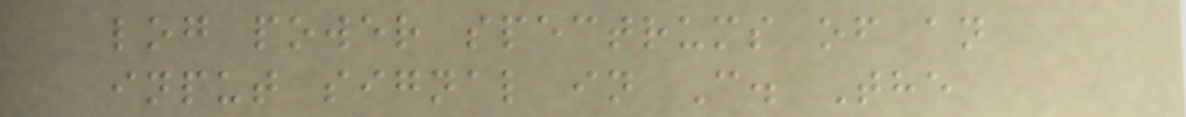log power spectrums of an
input signal in C. The
